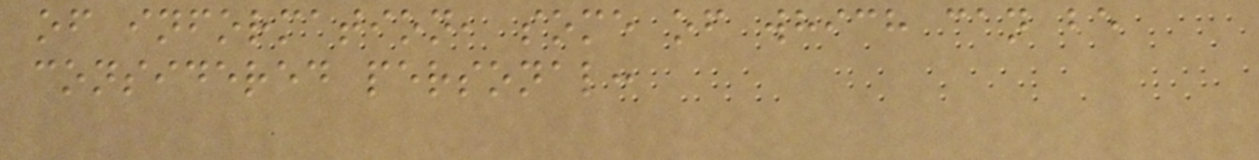of information, some of which can be
considered personal:
